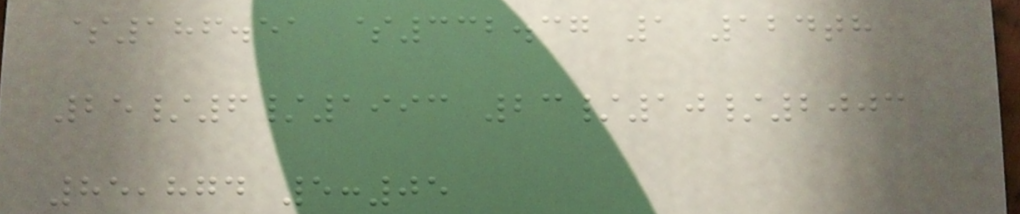$186.51 $332.37 1 124th
25/6/1993 23/10/2003
85,874 5:05
